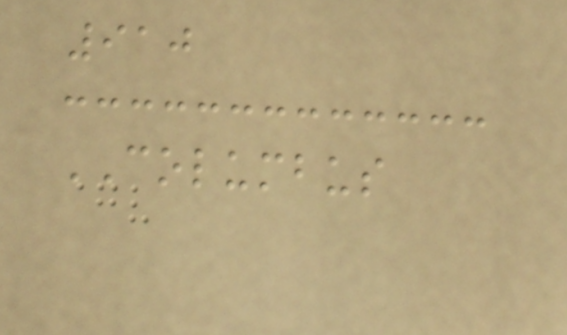910
COLUMBUS
